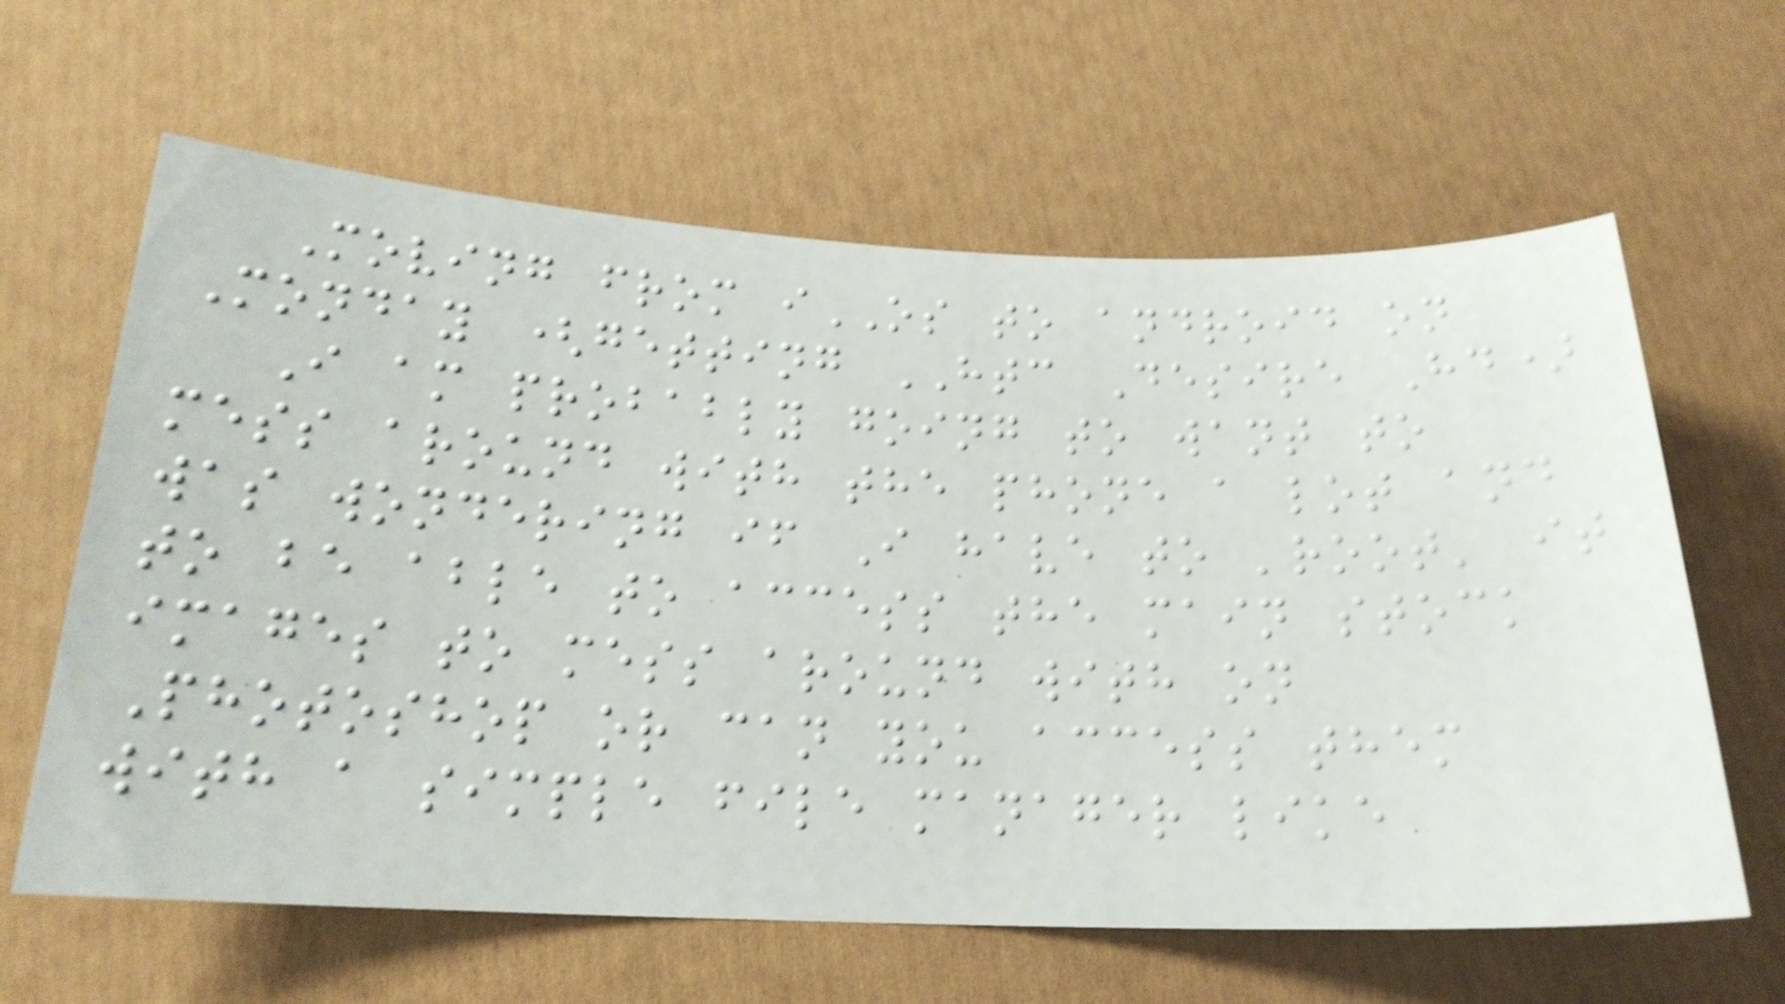Moving from iOS to android on
Monday (getting HTC Desire Hd)
I am probably going to want to
mess around with the phone a lot and
was wondering if I have to 'root' it
to be able to access the main stock
images to mess around with on
Photoshop or can you access them
with a simple file manager like
